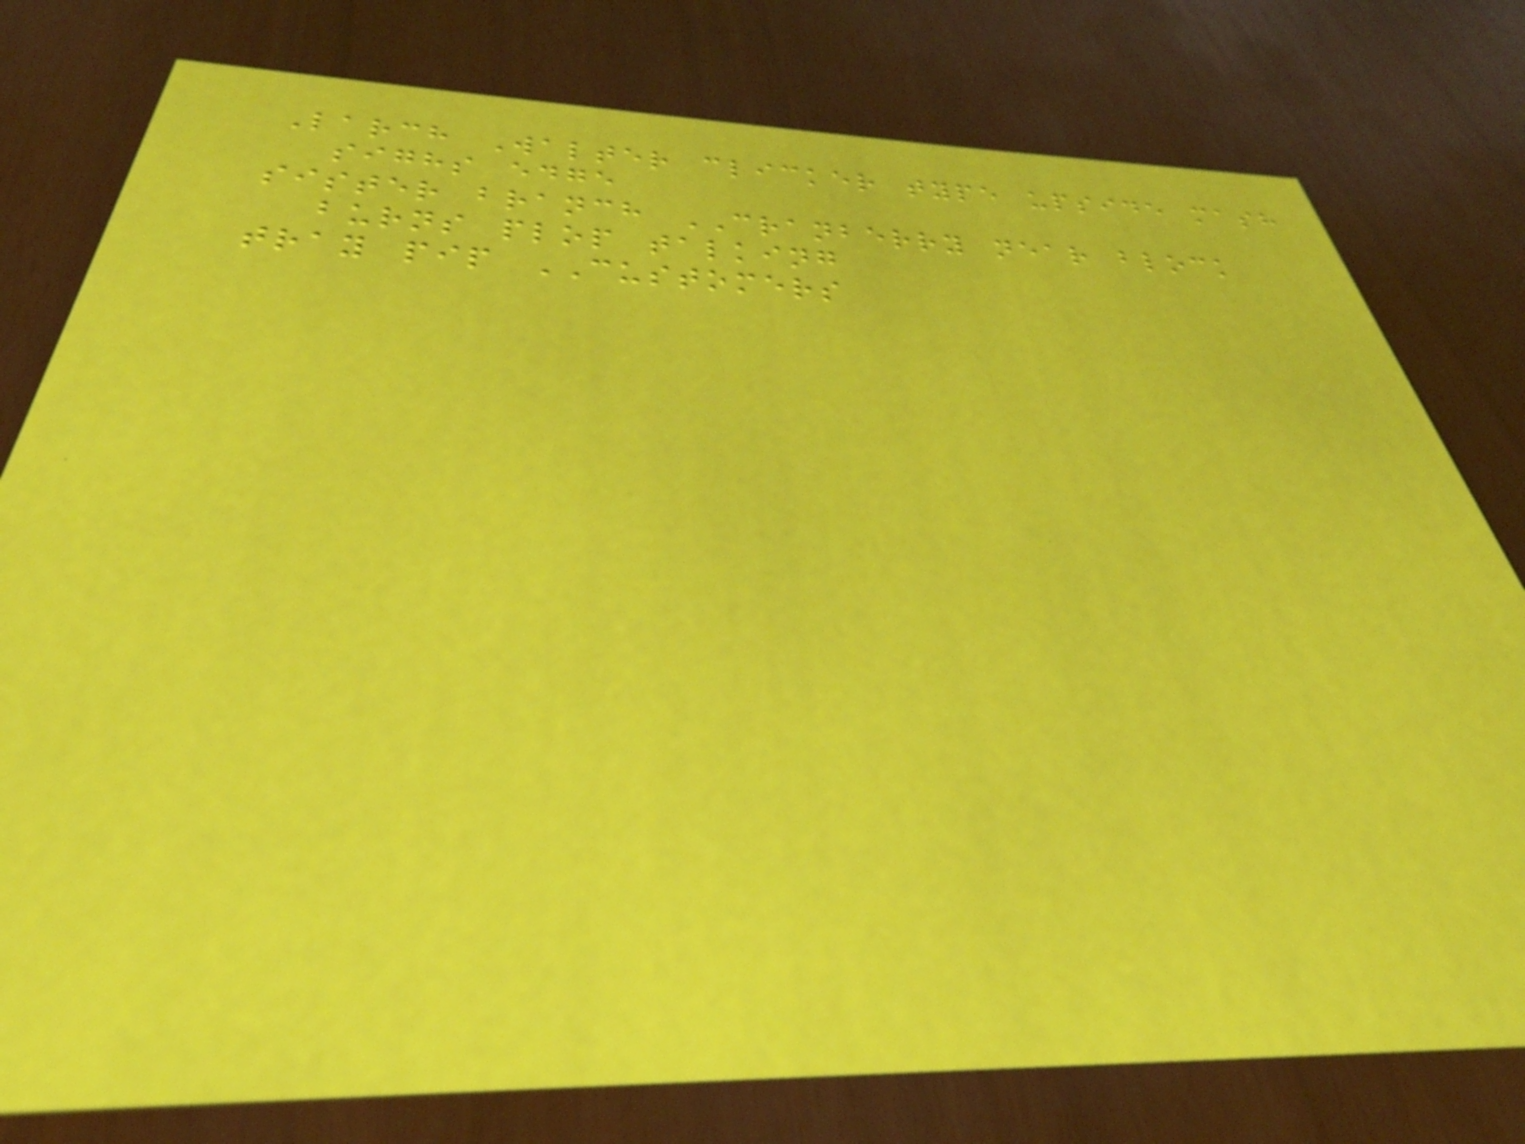Larch Walter clicker type upside mash
sighs edge
sister branch CRANBERRY near block
burns plop talking
tray pip CUSTOMERS
